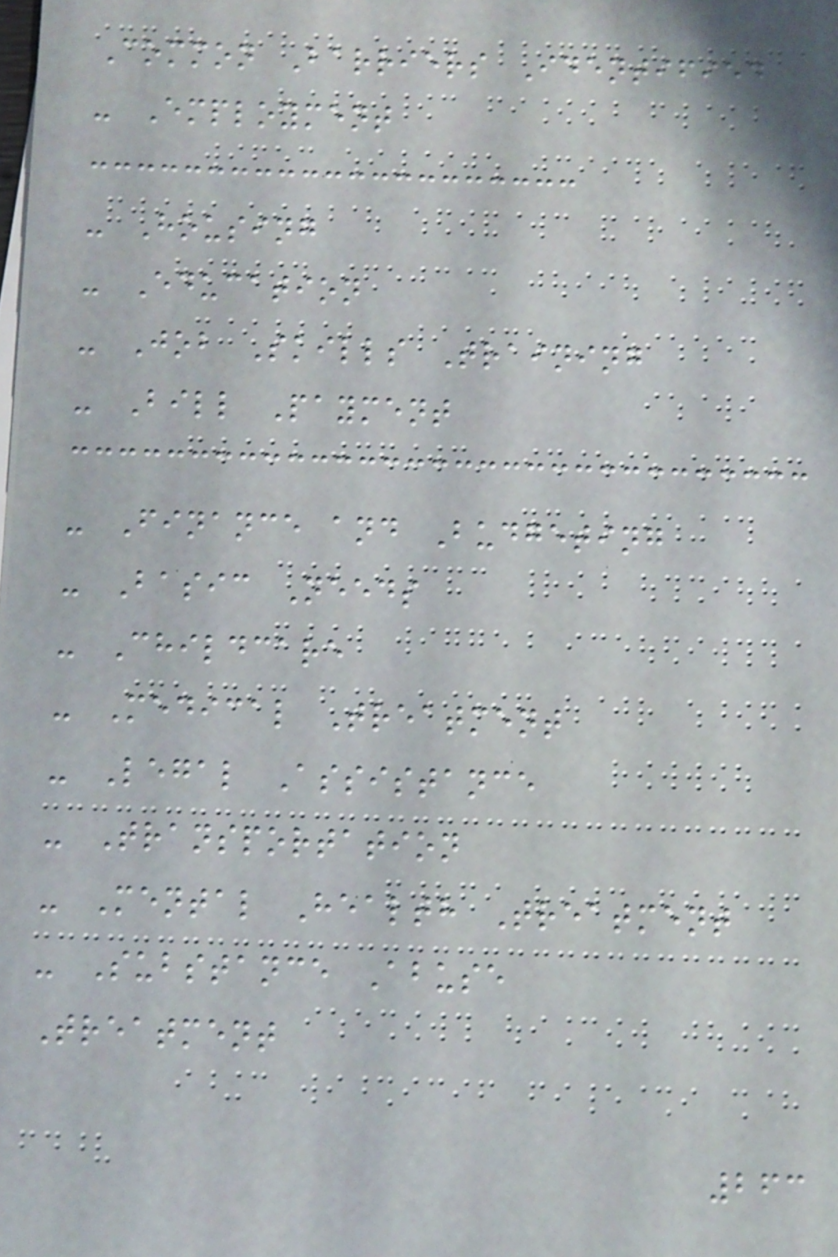Common Barriers Identified
- Employment
- Housing
- Education
- Job Skills Training
- Bill Payment
- Finance and Budgeting
- Basic Needs
- Childcare
- Medical Treatment
- Legal Assistance
- Transportation
- Mental Health Treatment
- Substance Abuse
Treatment
263
